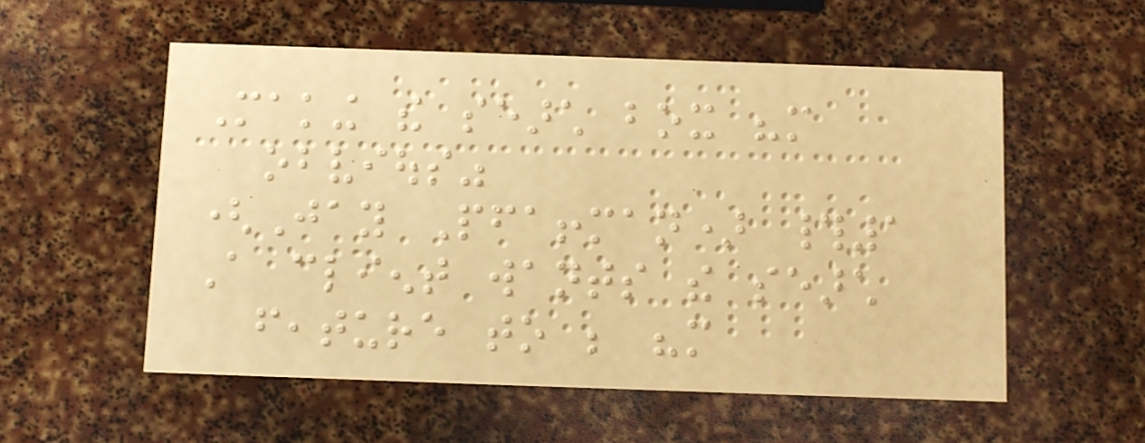Making the search box "more
obvious"
(Jay Pfaffman) #1
A client wants the search
feature to be "more
